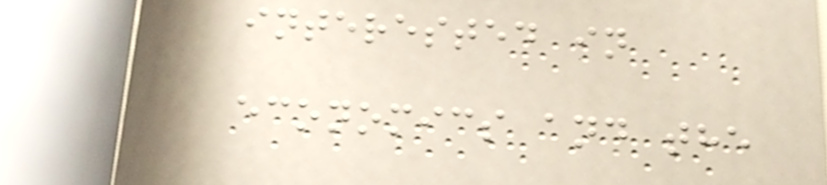interested in
economics and the
